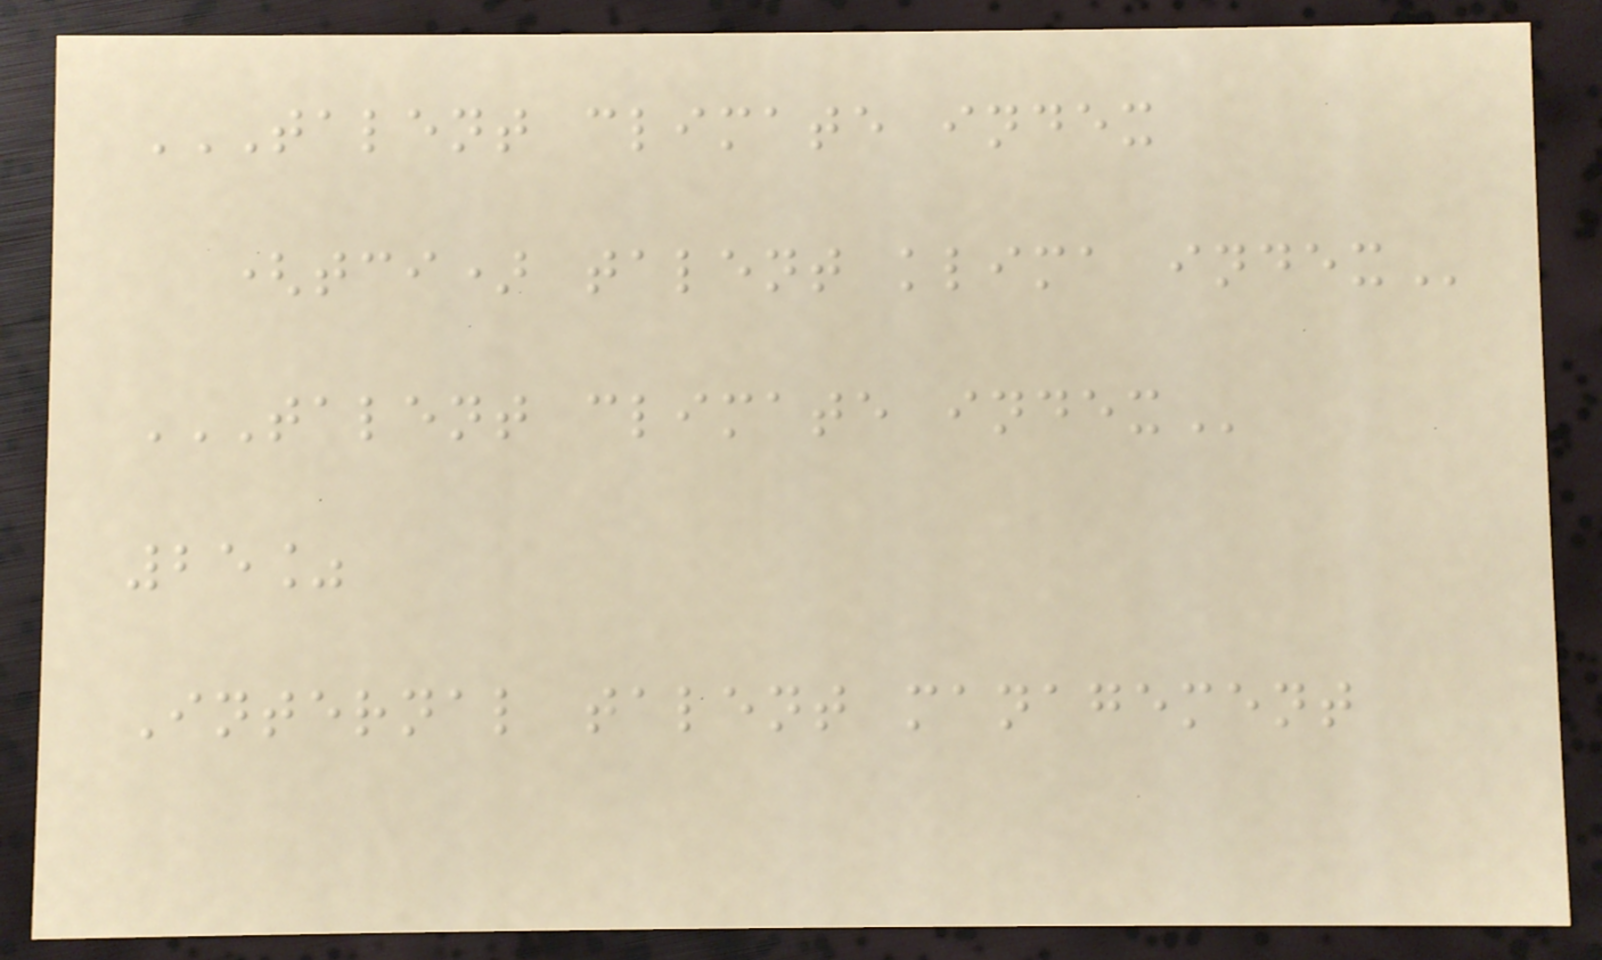TALENT CLIMATE INDEX
(TCI) TALENT KLIMA INDEX
TALENT CLIMATE INDEX
25%
Internal talent management
